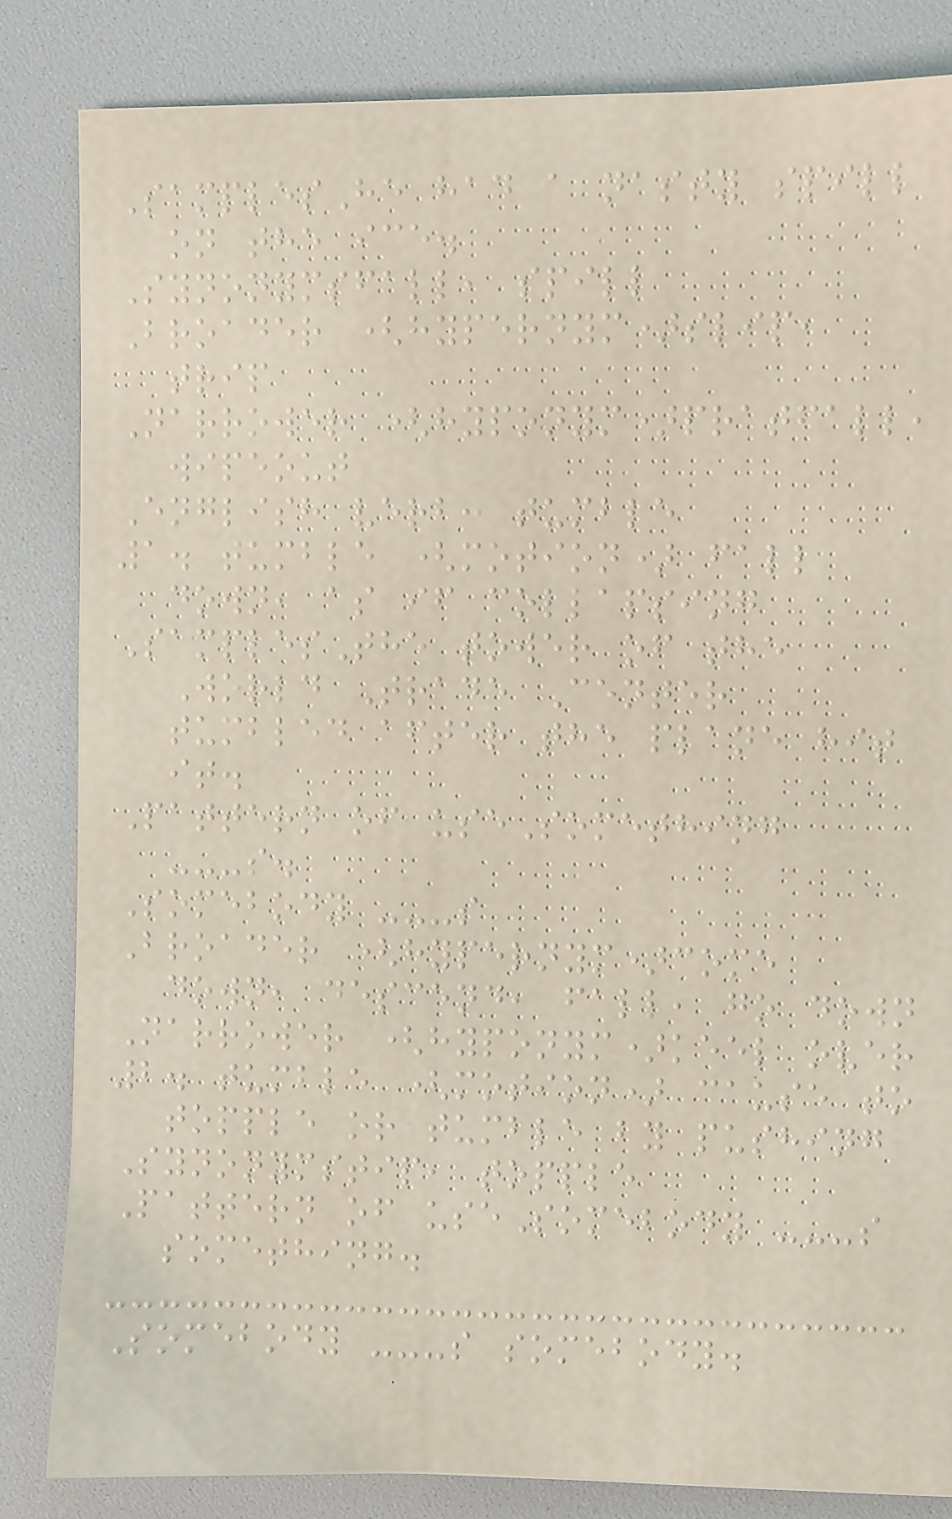SamplesHe had a nasty spill
on the ice.
Synonymsfall, spill
Broader (hypernym)slip,
trip
Narrower (hyponym)pratfall,
wipeout
English verb: tumble
1. tumble (motion) fall
down, as if collapsing
SamplesThe tower of the
World Trade Center
tumbled after the plane hit
it.
Pattern of useSomething
---s.
Somebody ---s
Broader (hypernym)come
down, descend, fall, go down
Narrower (hyponym)keel over
2. tumble (motion) cause to
topple or tumble by pushing
Synonymstip, topple
Pattern of useSomebody ---s
something.
Somebody ---s somebody.
